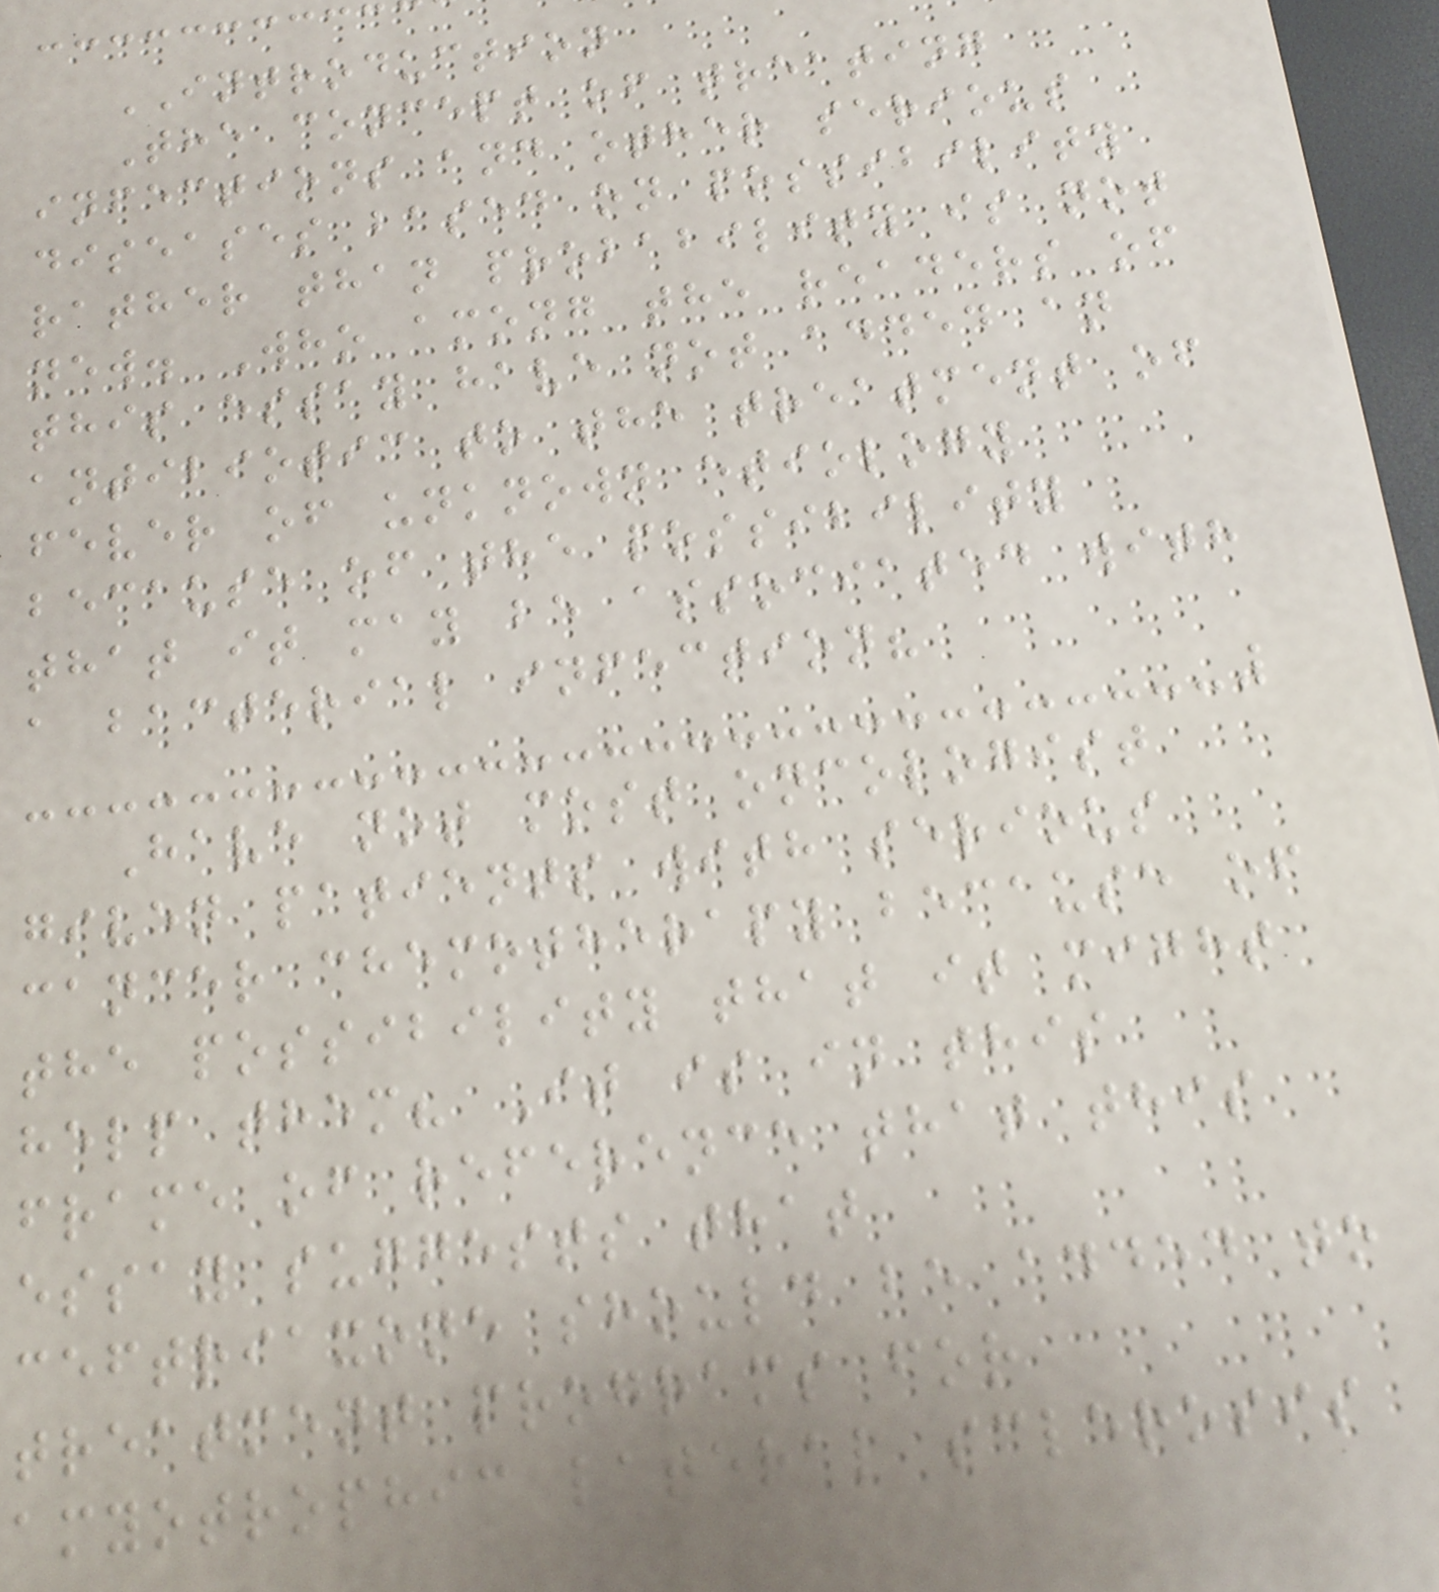INTRODUCTION
The concept of treating
infections and other serious
diseases based on possibility
rather than probability is not
new. Who among the readers of
this essay have not added an
antibiotic to the treatment of
fever of unknown etiology
because of the possibility
that it may be associated with
a bacterial infection?
Have not most oncologist
given patients with serious
cancer chemotherapy because of
the possibility that it might
help them? It is in this
frame of reference that this
essay suggests that
ceftriaxone should be added to
treatment programs for
amyotrophic lateral sclerosis
